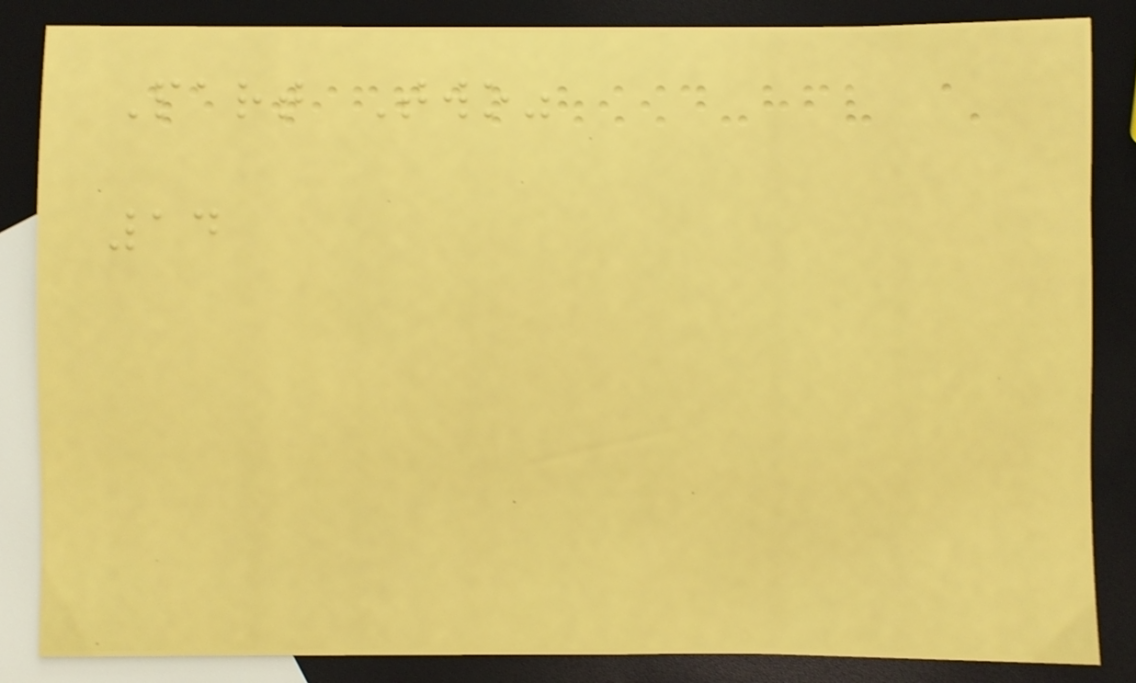Part Two"
14
